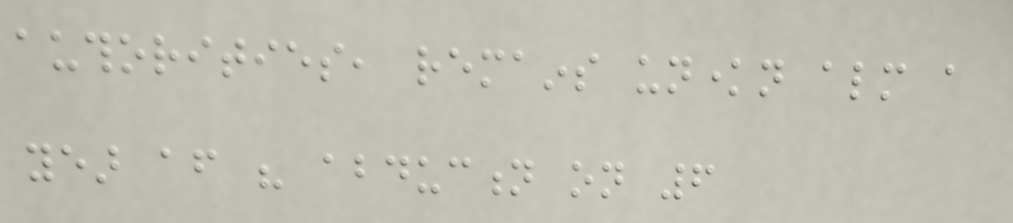authorities, remains unknown almost a
year after his abduction on 6
